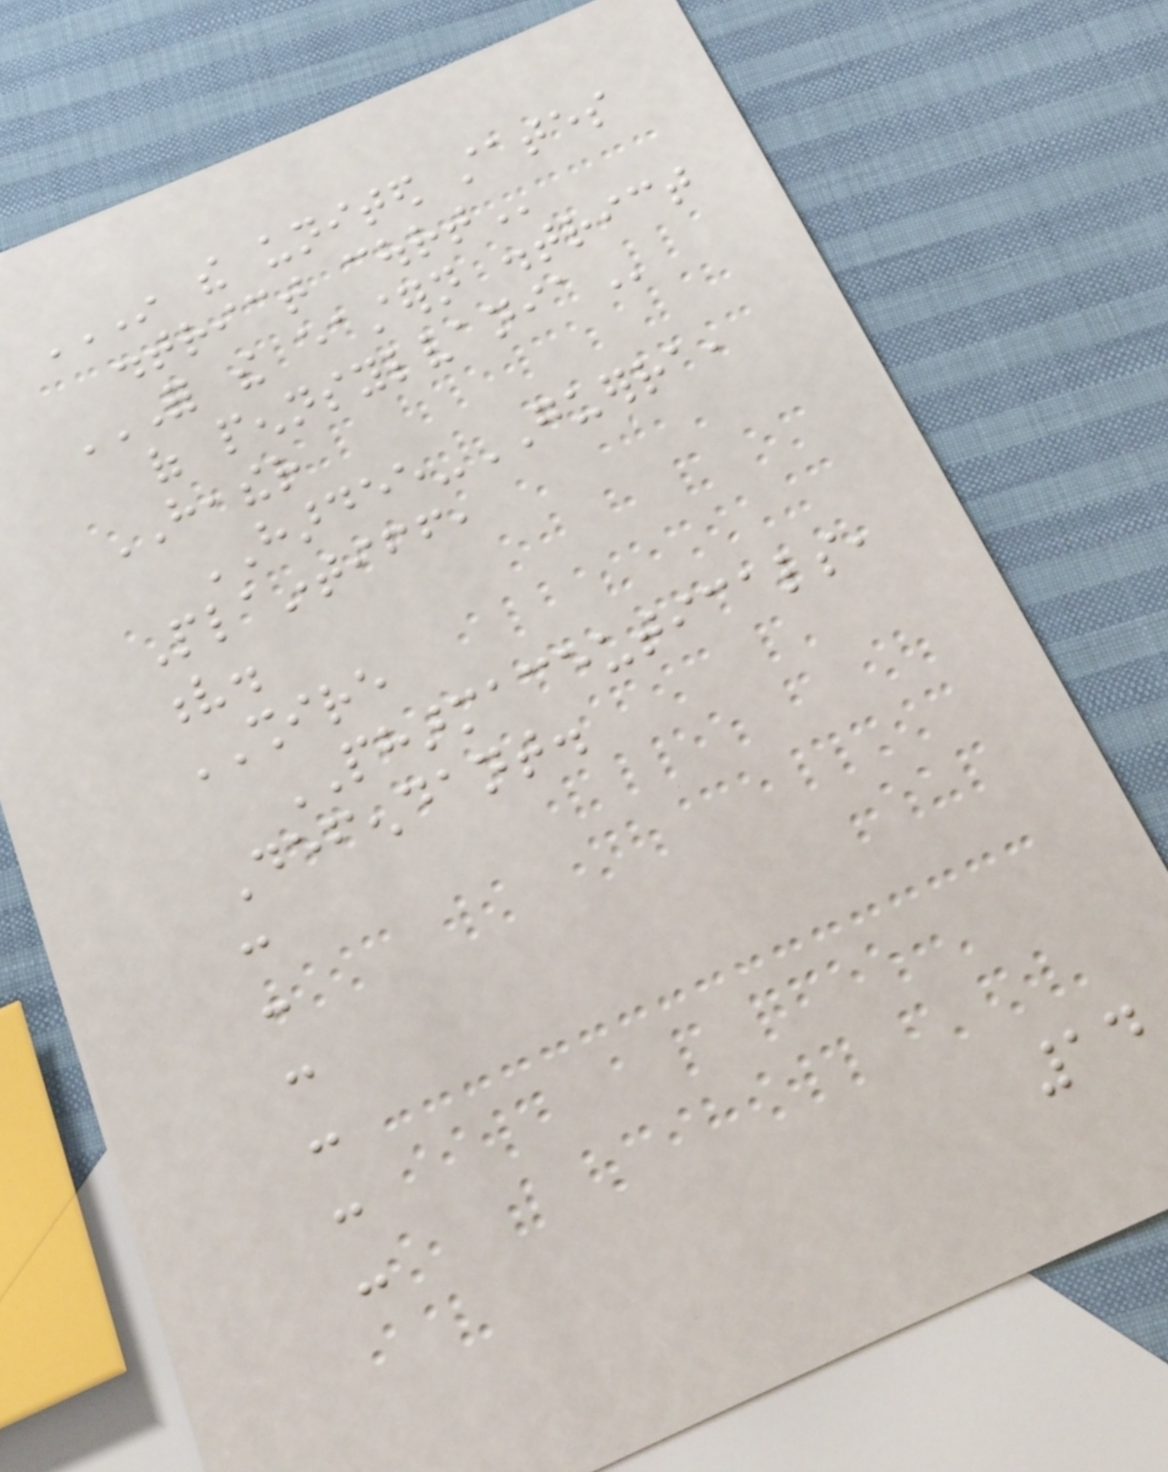IN THE UNITED STATES
DISTRICT COURT
FOR THE EASTERN DISTRICT
OF PENNSYLVANIA
HEATHER
HARDEE-GUERRA,
Plaintiff,
v.
SHIRE
PHARMACEUTICALS,
Defendant.
:
:
:
:
:
:
14
